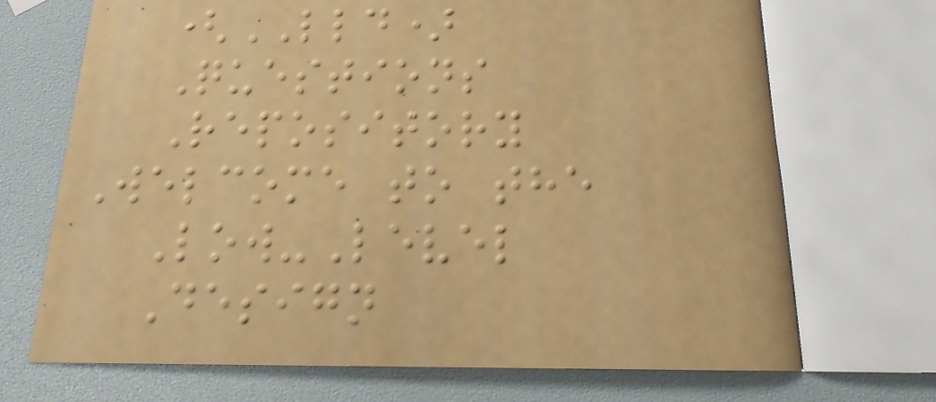(LLD)
Questions
Repository
Welcome to the
Low-Level
Design
